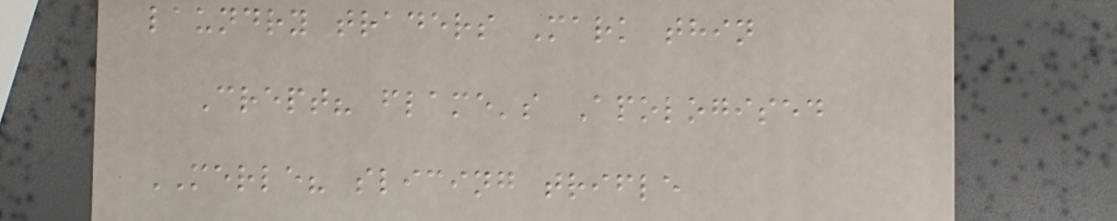laundry traders Mark thin
Crept? flame's Apologised
MERLE? slicing trifle
